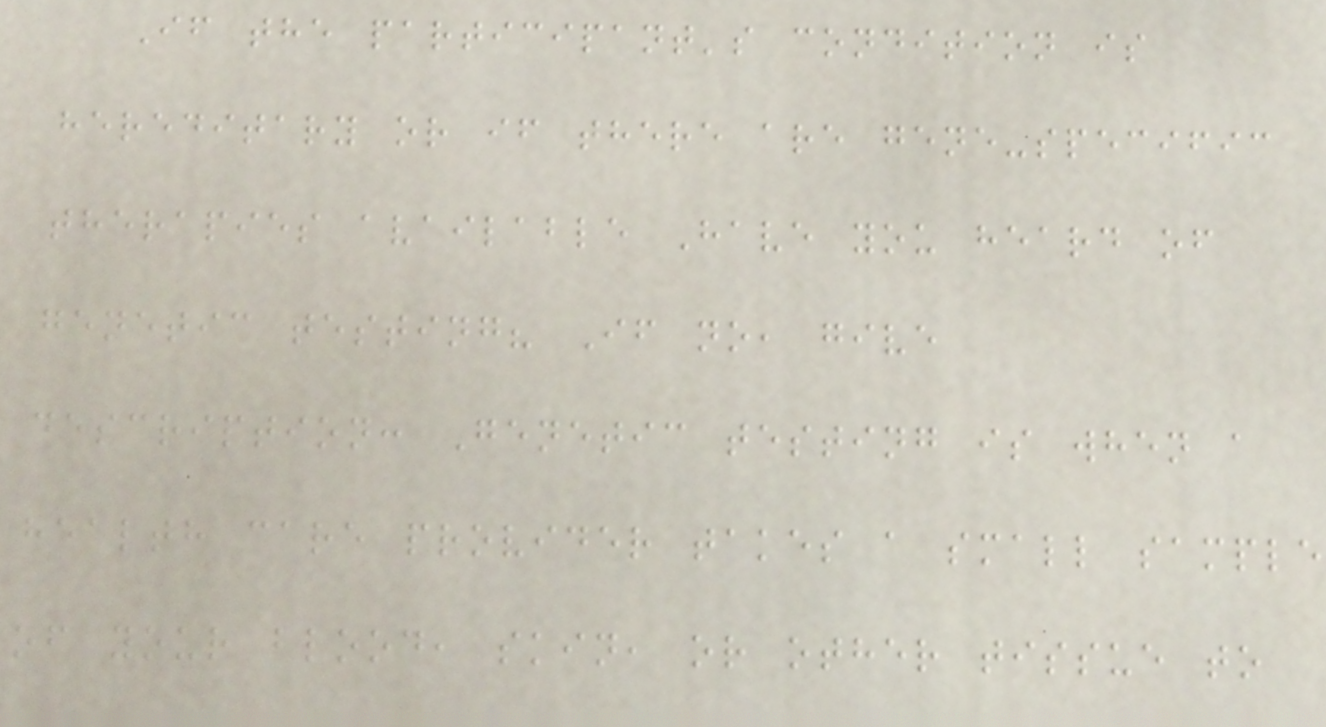If the participant's condition is
hereditary or if there are gene-specific
therapies available Have you heard of
genetic testing? If no, give
description: Genetic testing is when a
health care provider takes a small sample
of your blood, skin, or other tissue to
